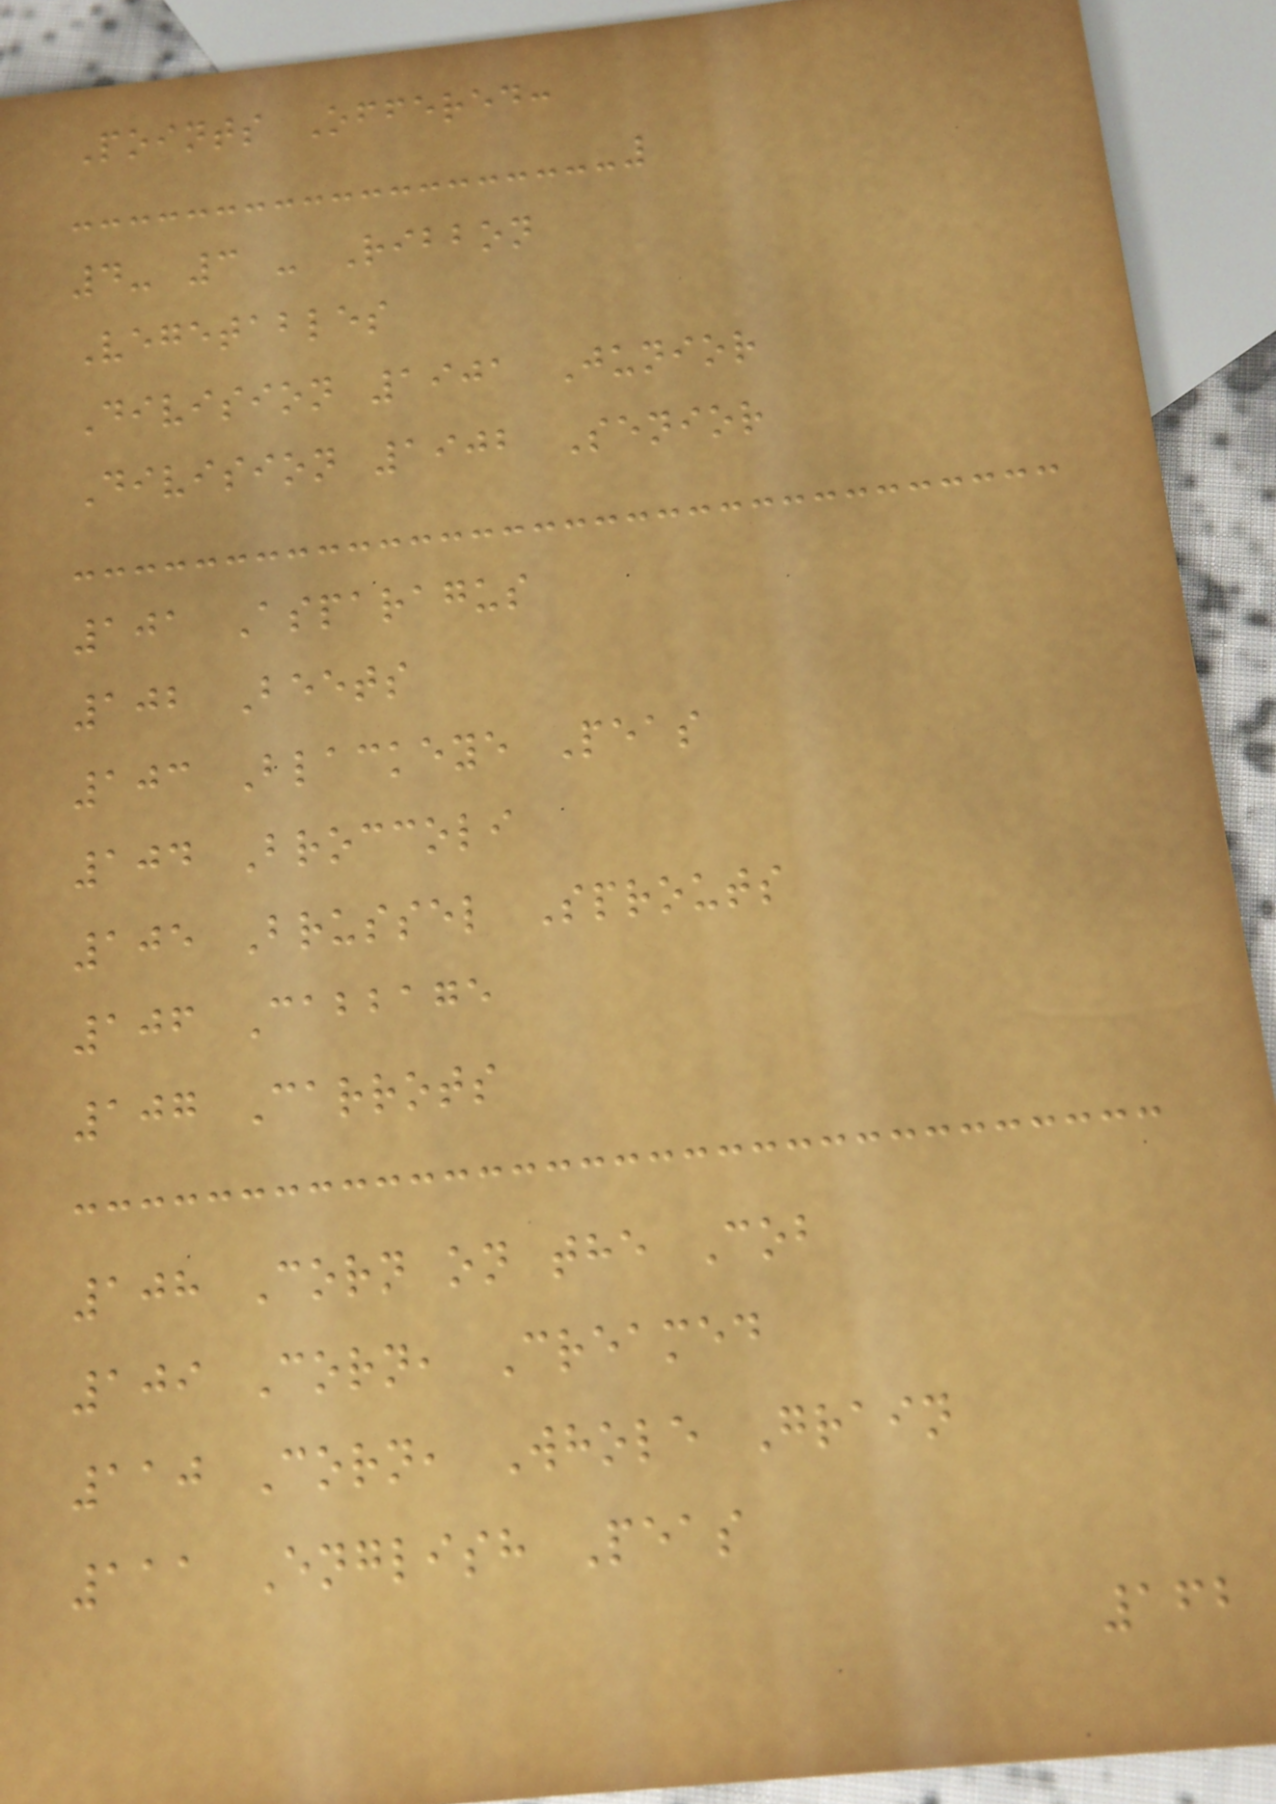Points Offered:
4- 3 - Ribbon
Vegetables
Division 1901 Junior
Division 1902 Senior
101 Asparagus
102 Beets
103 Blackeye Peas
104 Broccoli
105 Brussel Sprouts
106 Cabbage
107 Carrots
108 Corn on the Cob
109 Corn, Creamed
110 Corn, Whole Grain
111 English Peas
162
